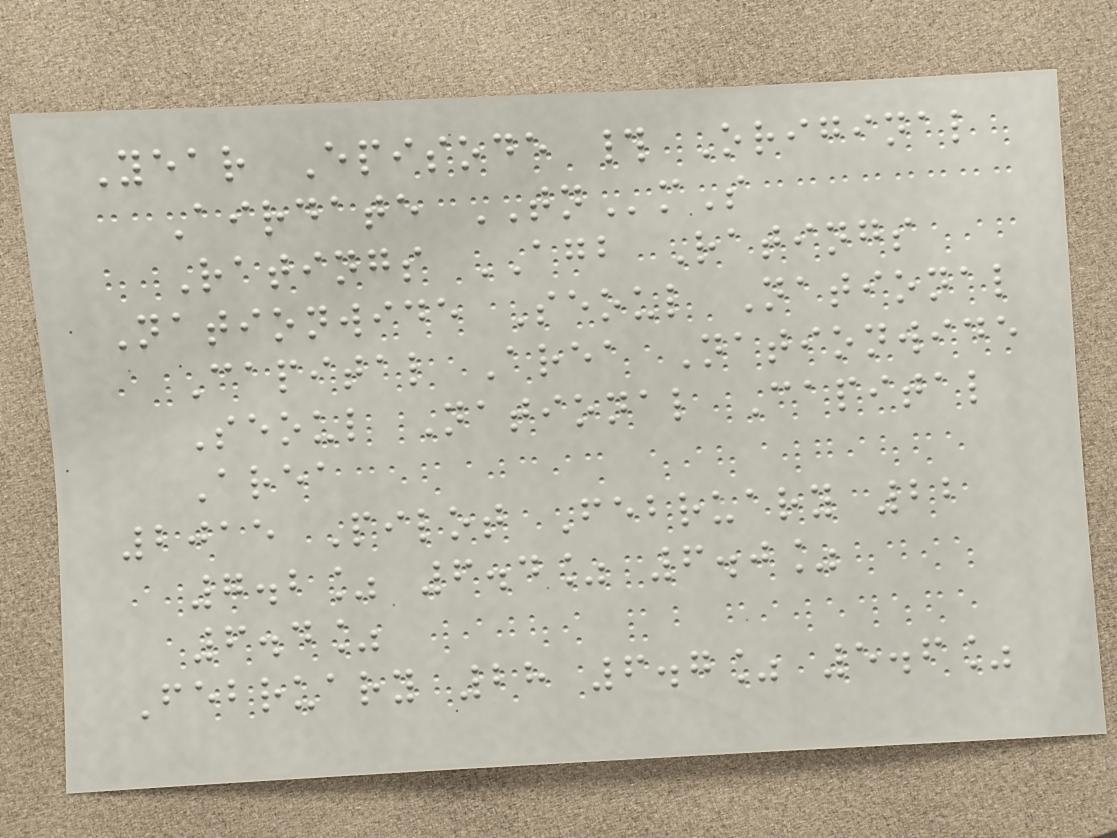Year Episode # Original
Airdate TNmS
Ratings AGB Ratings
Nationwide Seoul National
Capital Area Nationwide
Seoul National Capital
Area
2015 Pilot February 22
7.2% 6.4% 6.0%
6.4%
February 28 6.7% 5.6%
